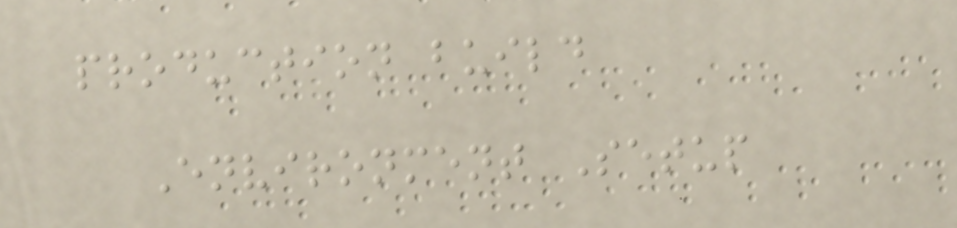production build
Environment Setup
